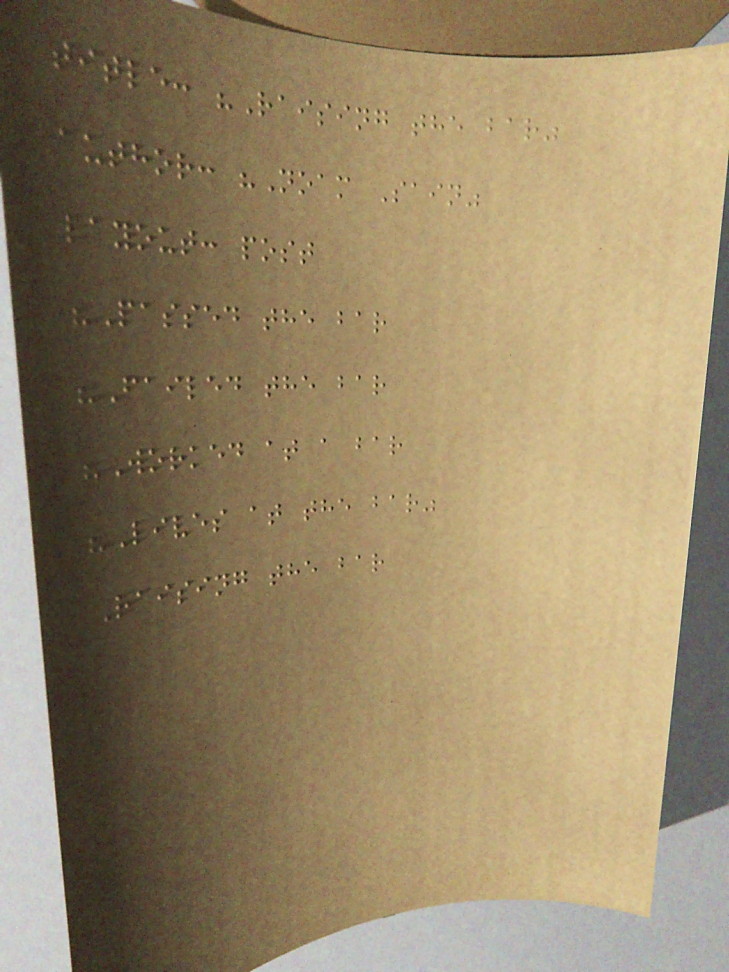title: "Raising the bar"
author: "Noam Sain"
layout: post
"Passed the bar
"Failed the bar
"Worked at a bar
"Lives at the bar"
Raising the bar
